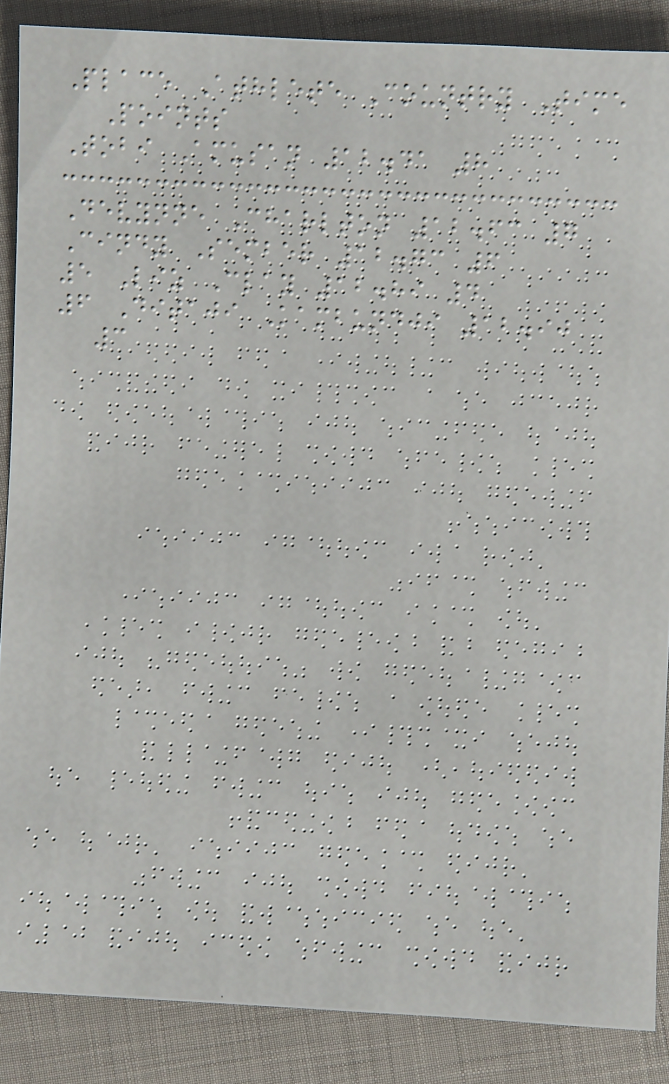Place Athlete Country Time
Points
Tobi Amusan 12.41 8
Devynne Charlton 12.63 7
Cindy Sember 12.73 6
5 Liz Clay 12.89 4
6 Ditaji Kambundji 12.90
3
